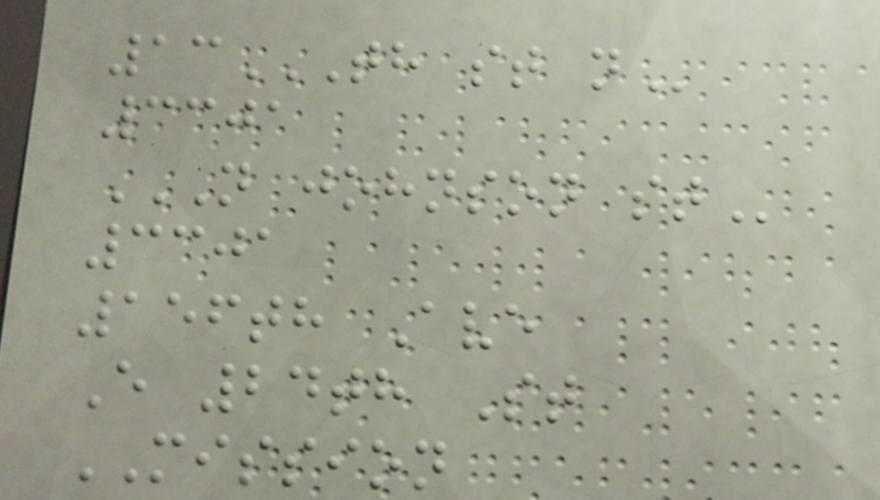13TH ST N
3301
N JOHNSON ST
3301
156th Ave
E 24th St
MISSION
